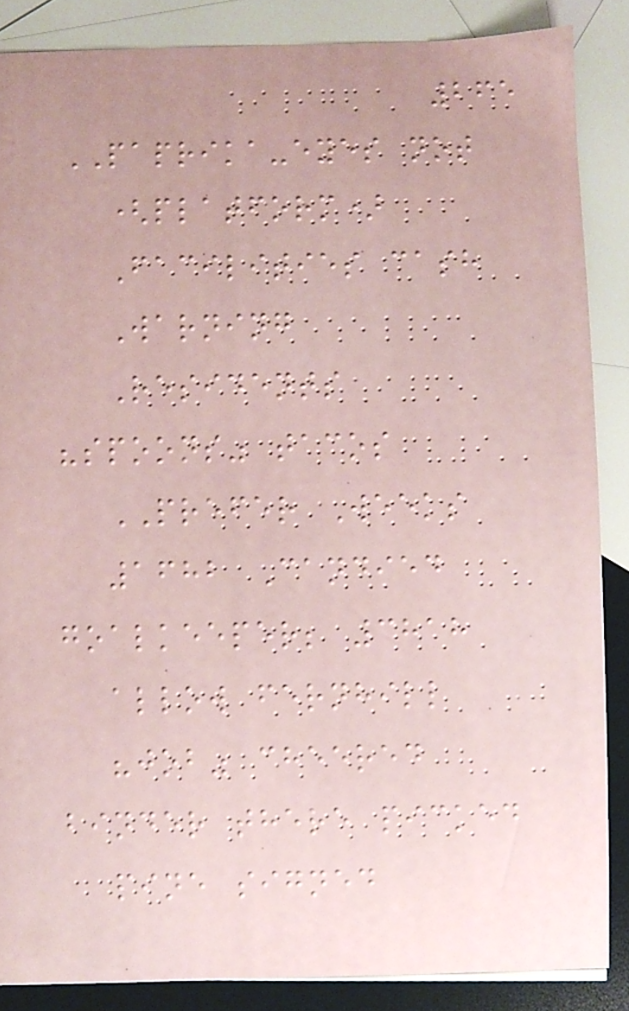265
PAPRIKA-eyes not
(platform)
Facilities cash
Warning
Residents
"spoons" tacos
PREFER Weeks
1682 Candied
goalkeeper; 3818
allow fernhill
"job" cheered
binder there picked
pine signed
